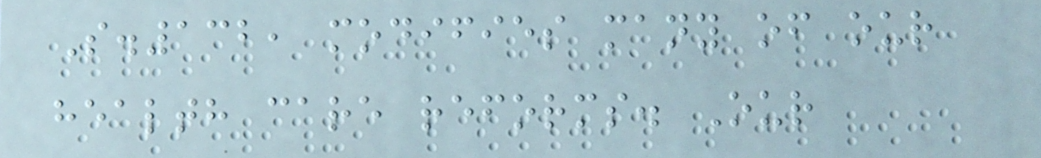S.132, modifies many of our
health care reforms. Our
